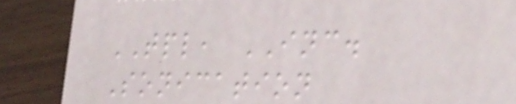TPL, INC.
Sonication
